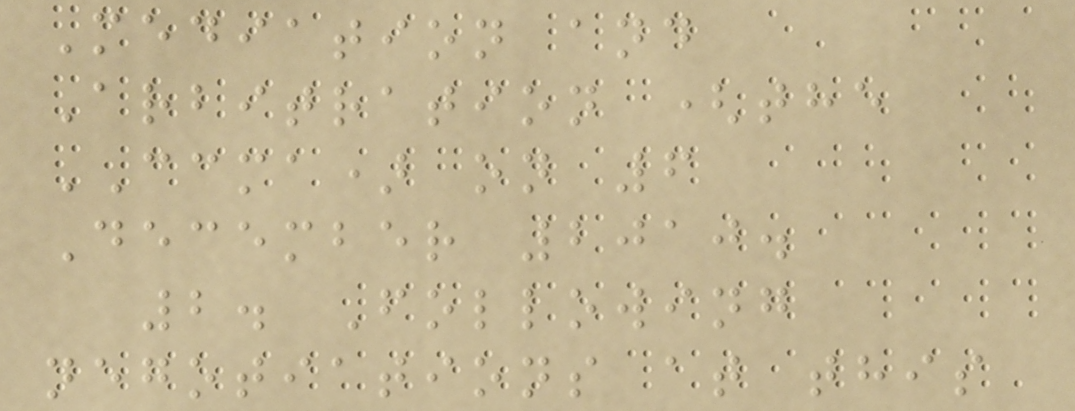Mediation and
Arbitration (the
CCMA) on 6
December 2010.
2. Following
negotiations at this
